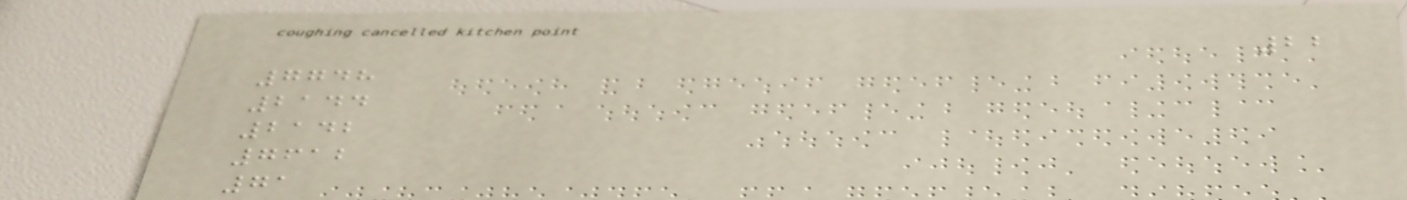22
7748
2144
2142
7612
71
